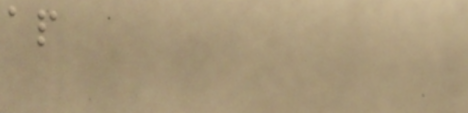ap
